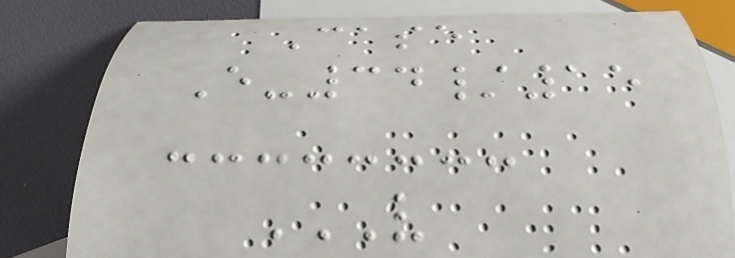Case
E-34/15
V
